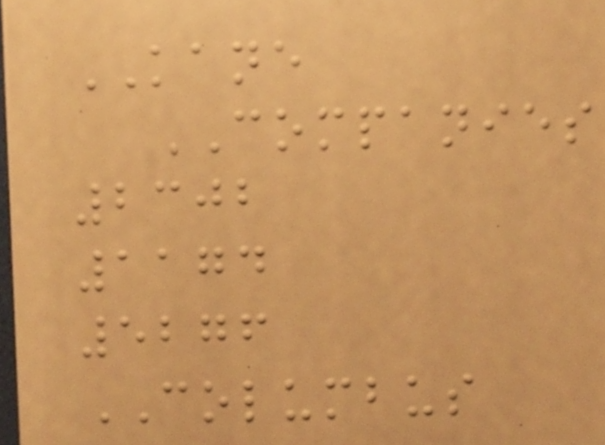KANE
COMPANIES
2302
1174
5276
COLUMBUS
